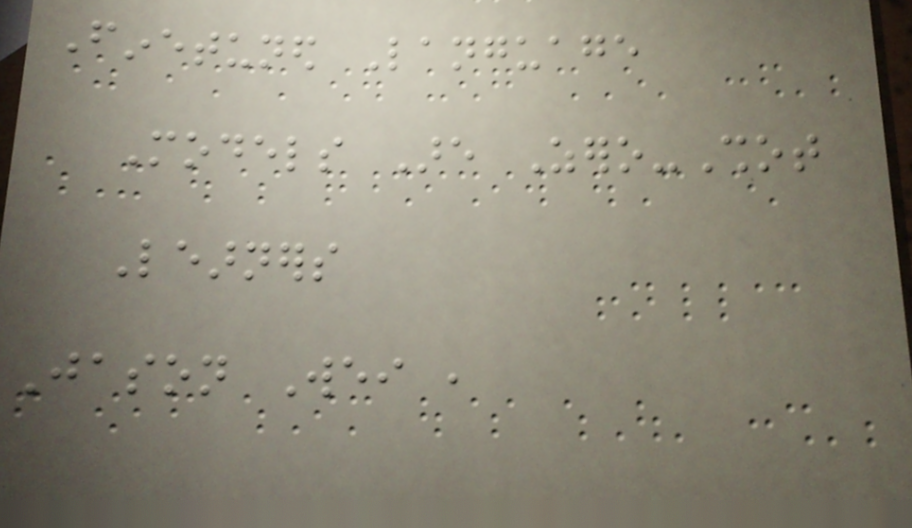Finetuned Language
Models Are Zero-Shot
Learners
Jason Wei ,
